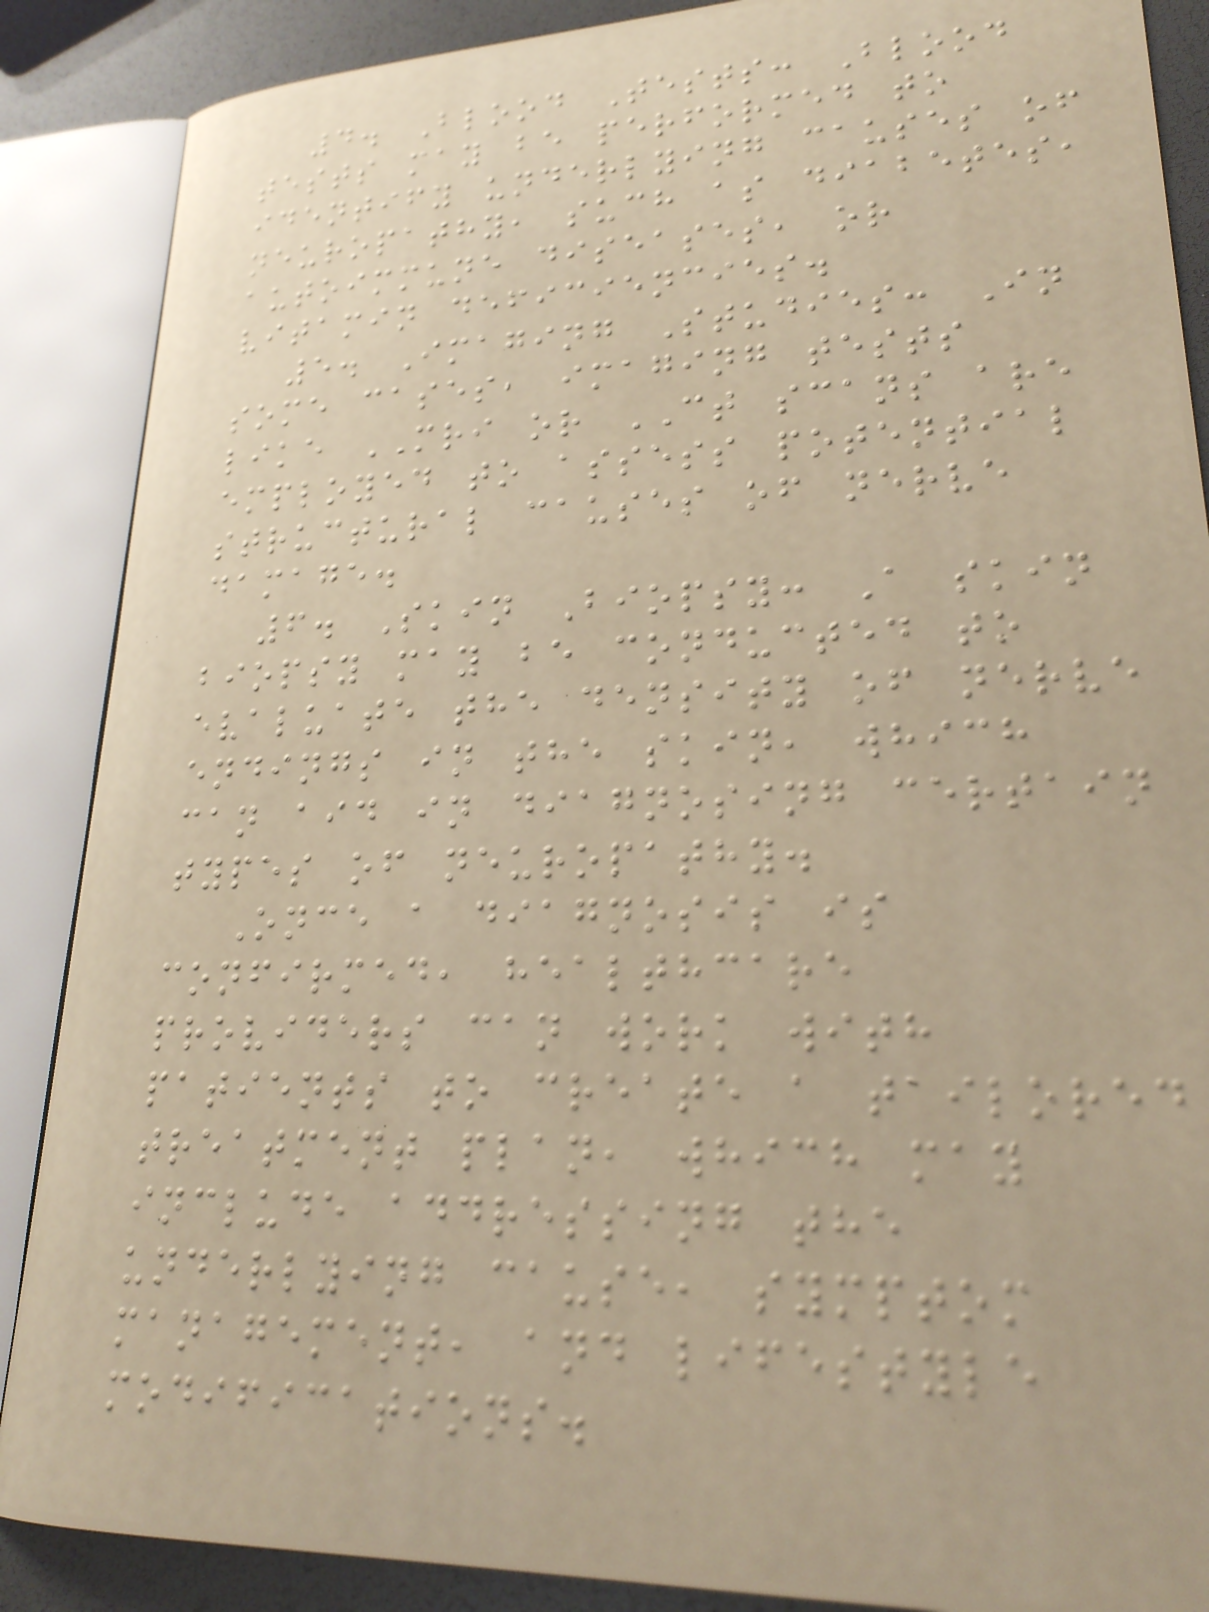4. Blood Tests: Blood
tests may be performed to
identify underlying causes of
neuropathy, such as diabetes,
autoimmune diseases, or
vitamin deficiencies.
5. Imaging Studies: In
some cases, imaging tests
like MRI or CT scans are
employed to assess potential
structural causes of nerve
damage.
6. Skin Biopsy: A skin
biopsy may be conducted to
evaluate the density of nerve
endings in the skin, which
can aid in diagnosing certain
types of neuropathy.
Once a diagnosis is
confirmed, healthcare
providers can work with
patients to create a tailored
treatment plan, which may
include addressing the
underlying cause, symptom
management, and lifestyle
modifications.
